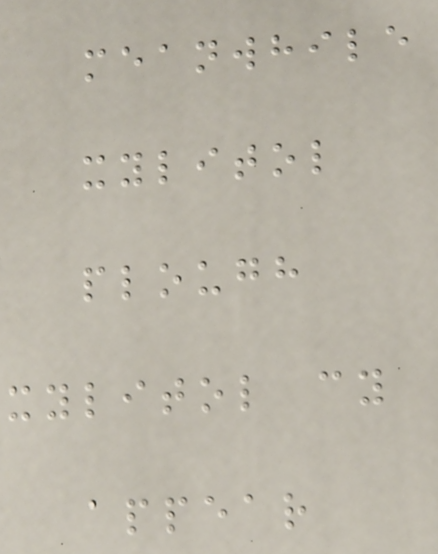meanwhile
xylitol
plough
xylitol cy
appear
